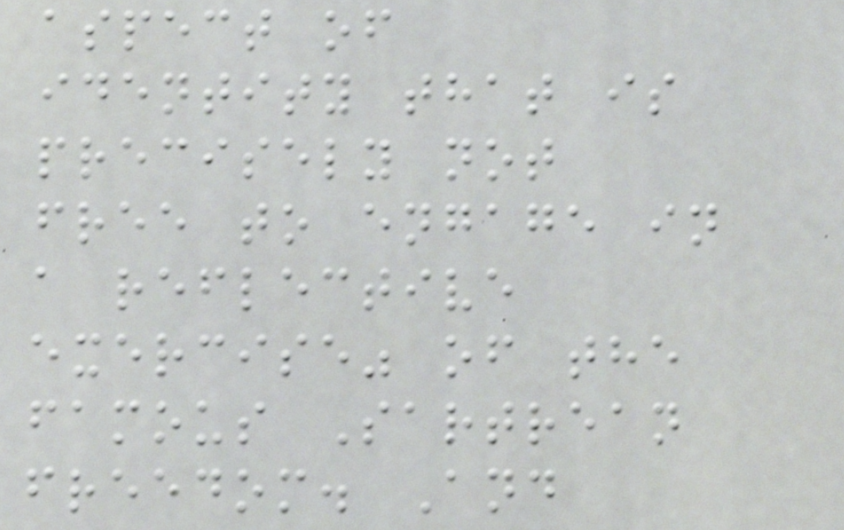aspect of
identity that is
precisely not
free to engage in
a reflective
exercise" of the
famous Sartrean
freedom. And
